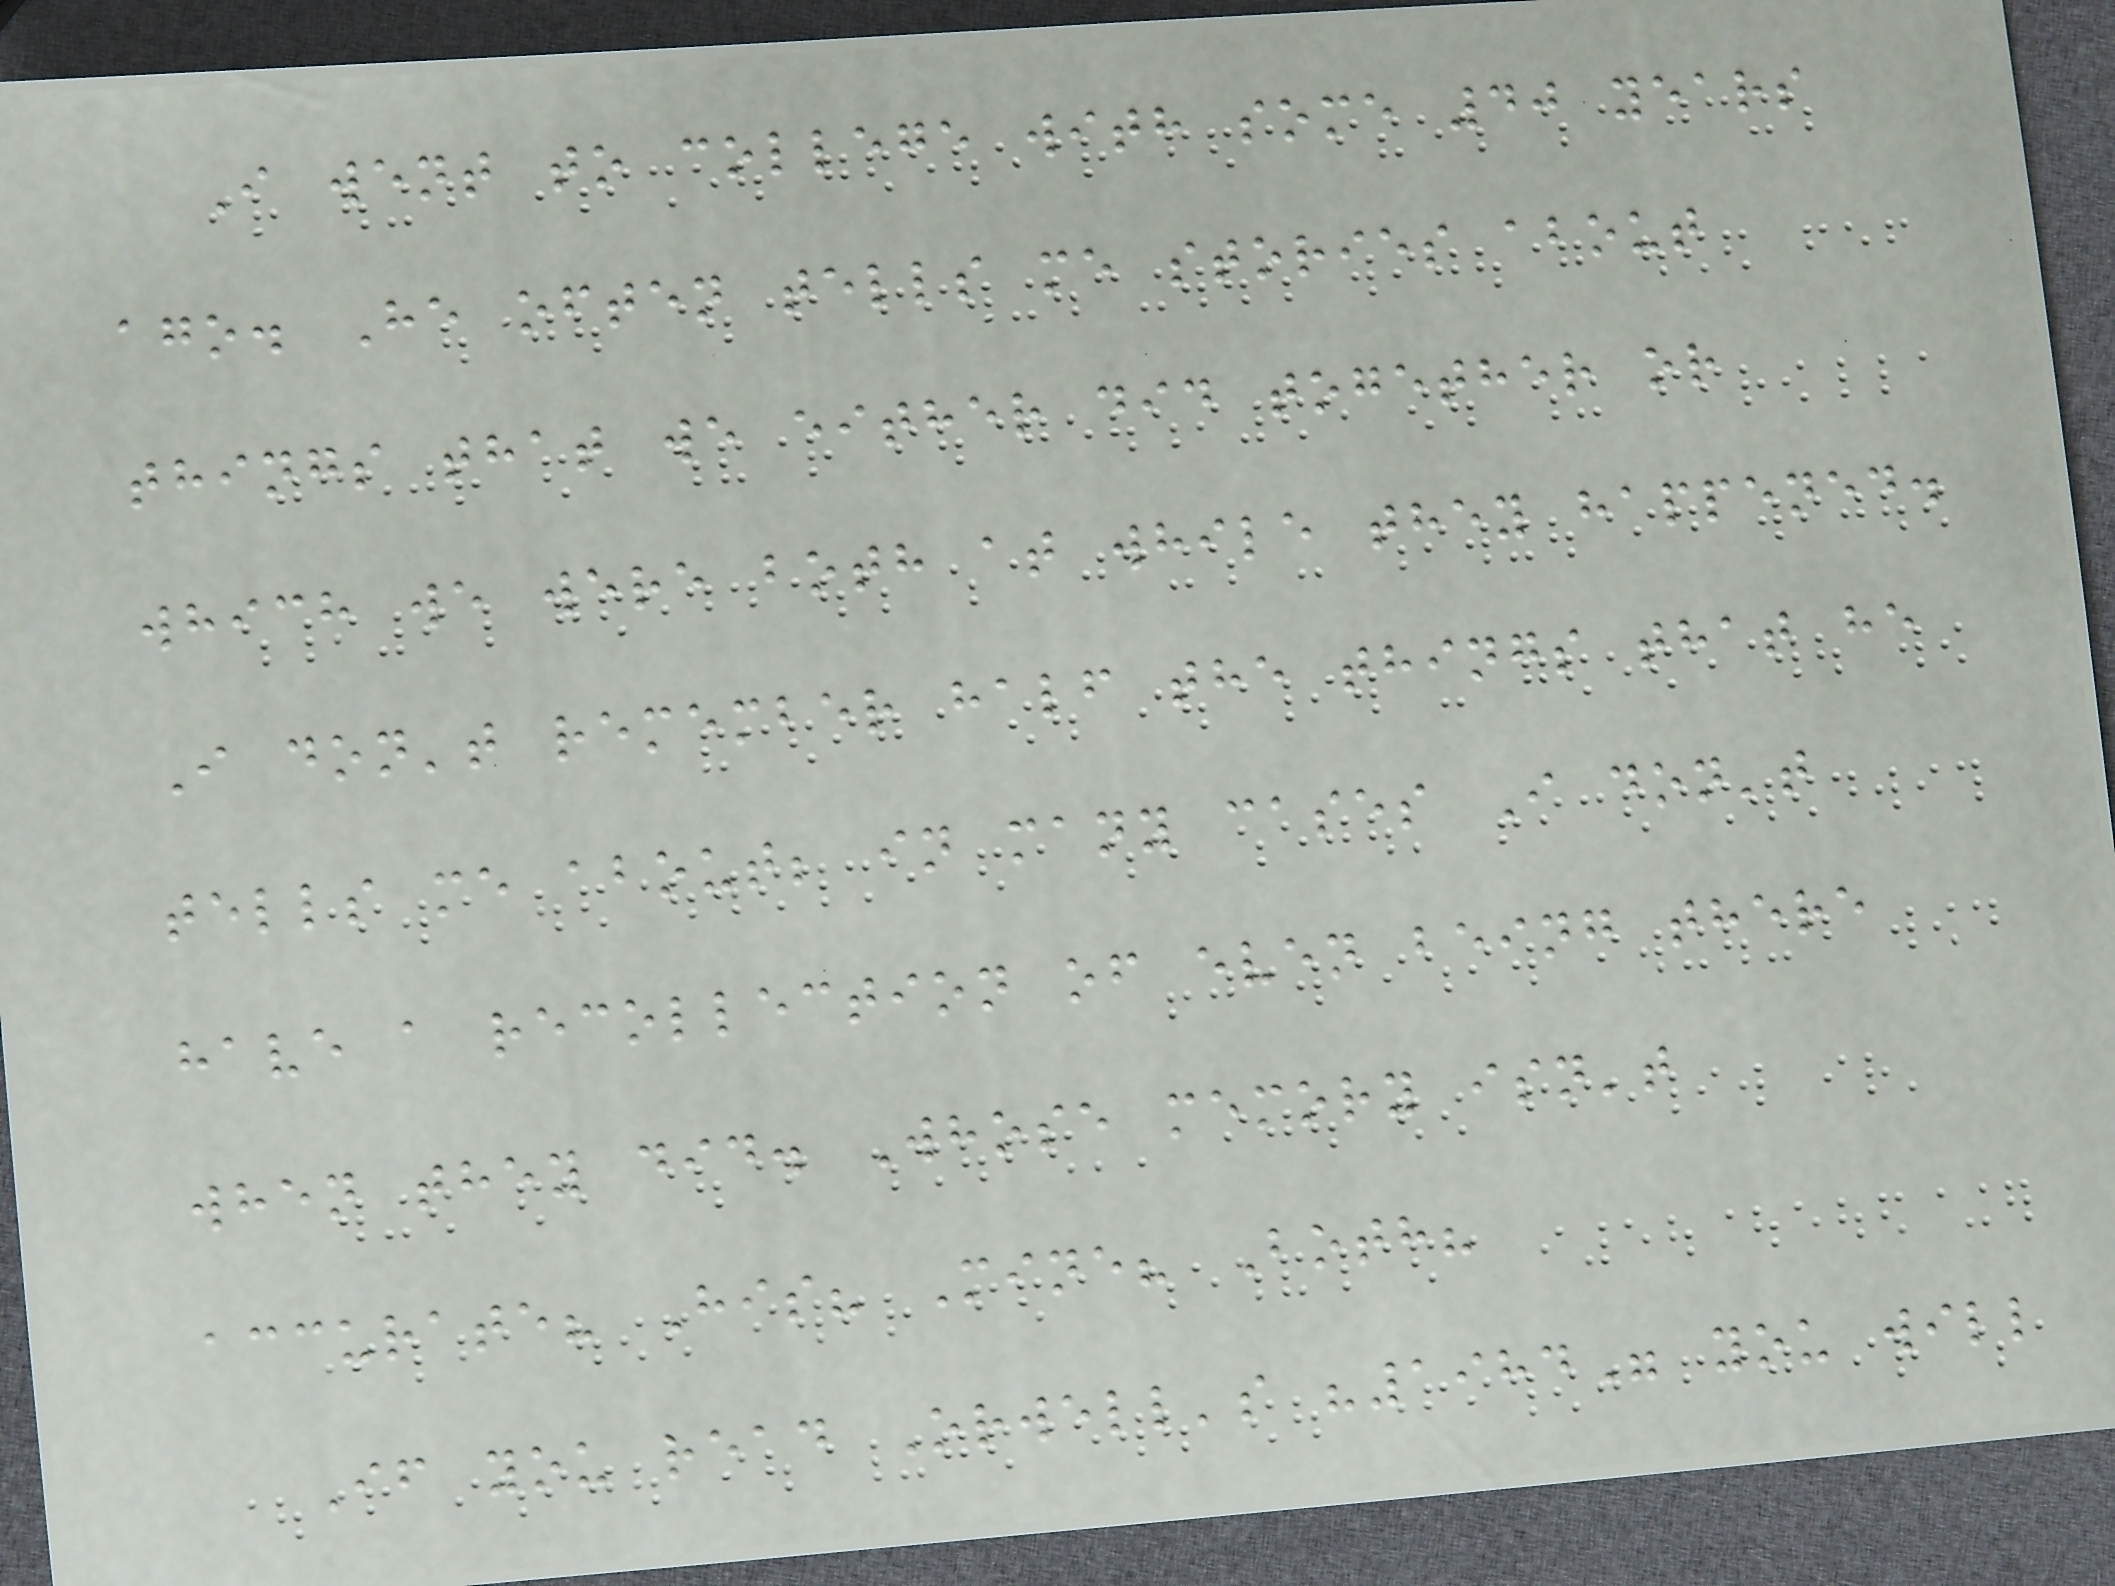I went to college with some 40 years
ago. He often tells me stories about
things that we either did together or
which we were both at while they happened.
I don't remember half the things that he
tells me about; in many cases I don't
have a recollection of even being there
when they did. Whose memory isn't
accurate? His? Mine? Both?
If you read Orwell's "1984" you will
